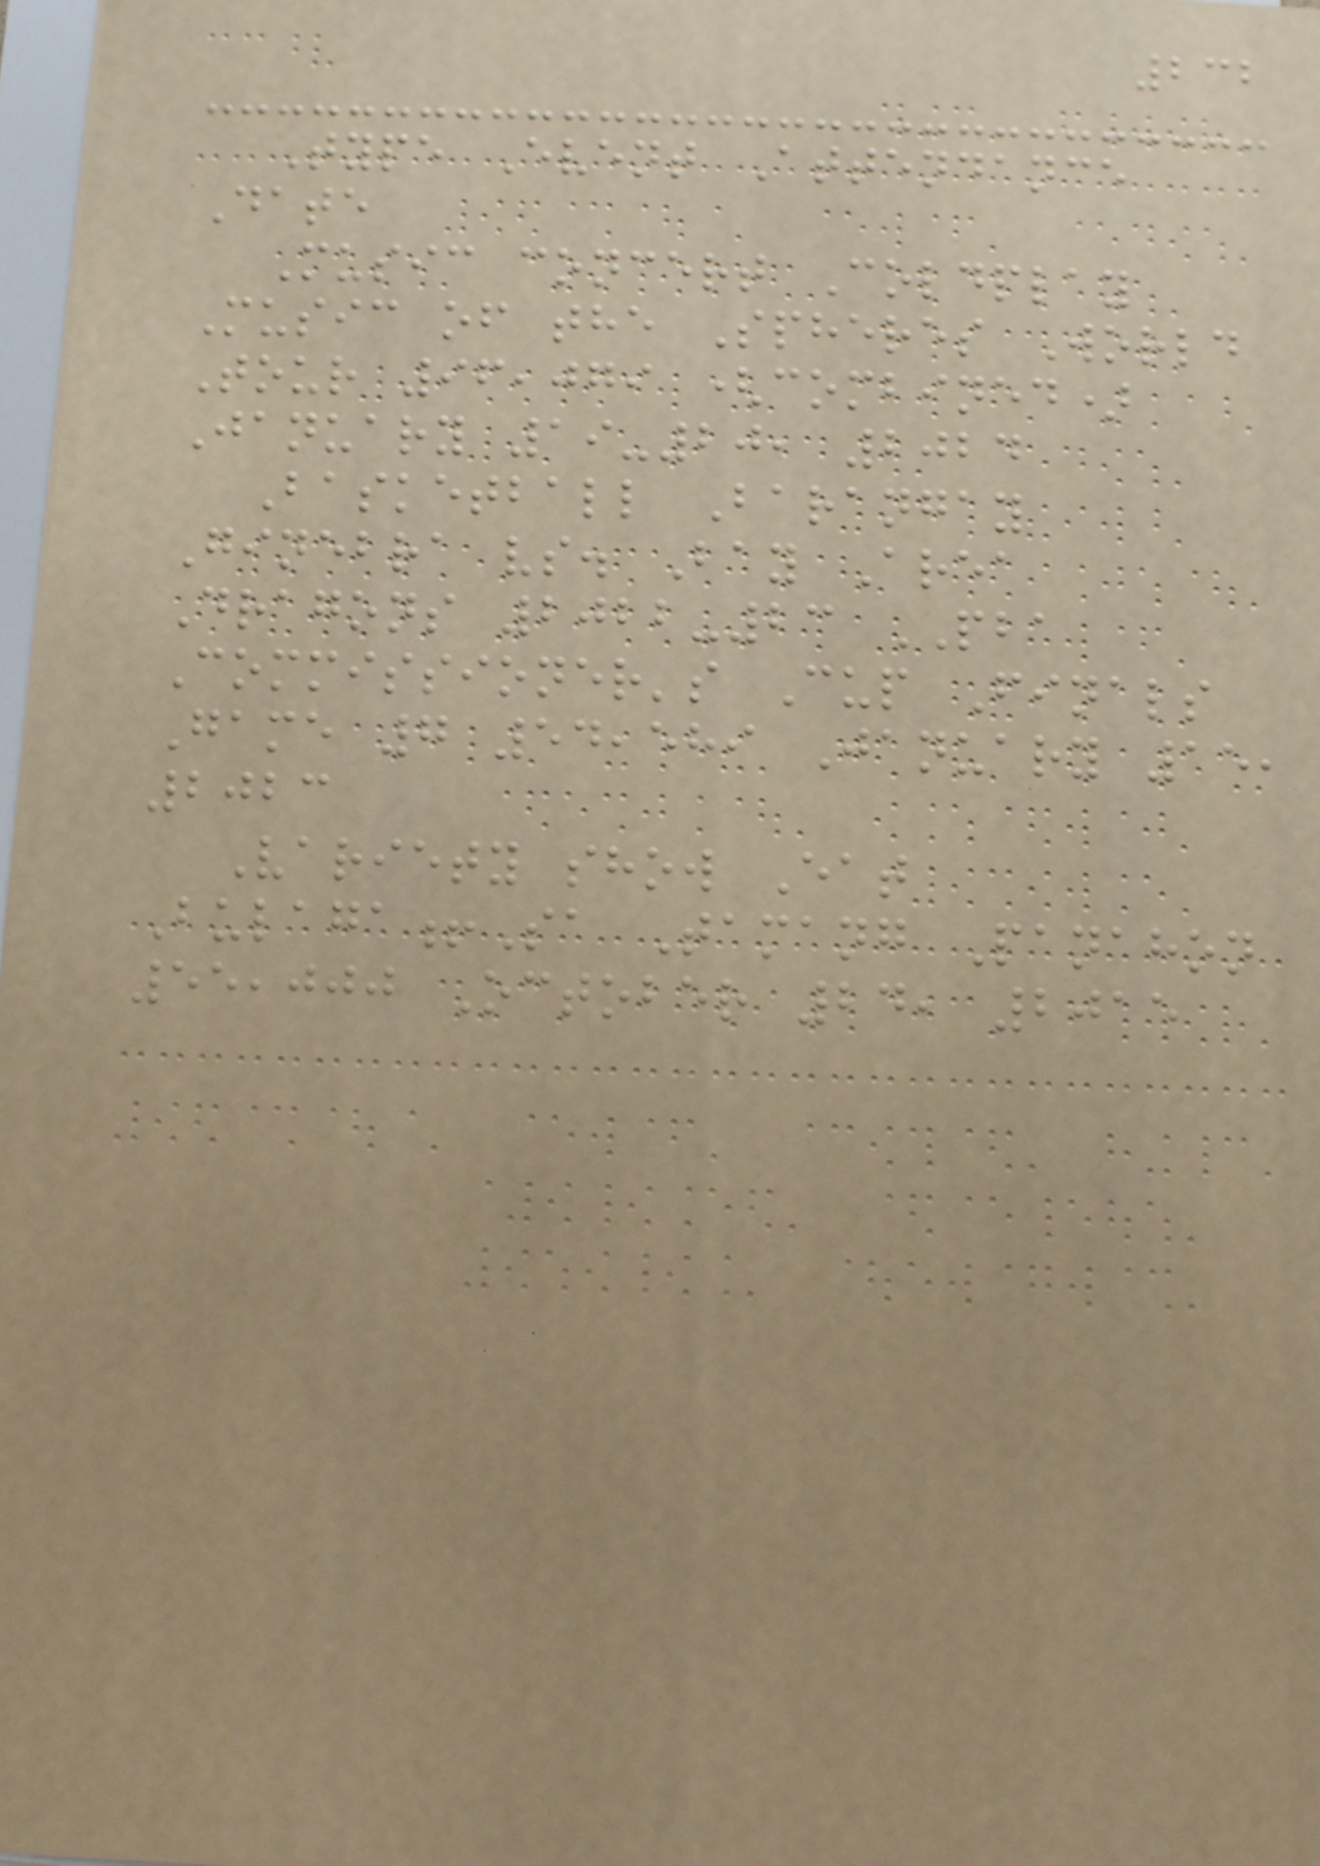232
Type Event Attendance
Date
Music concert Coldplay
Music of the Spheres World
Tour 96,079 (combined)
January 19-20, 2024
Basketball Barangay
Ginebra vs. Bay Area
Dragons 2022-23 PBA
Commissioner's Cup Finals
Game 7 54,589 January 15,
2023
Variety show Eat
Bulaga!Sa Tamang Panahon
55,000 October 24, 2015
